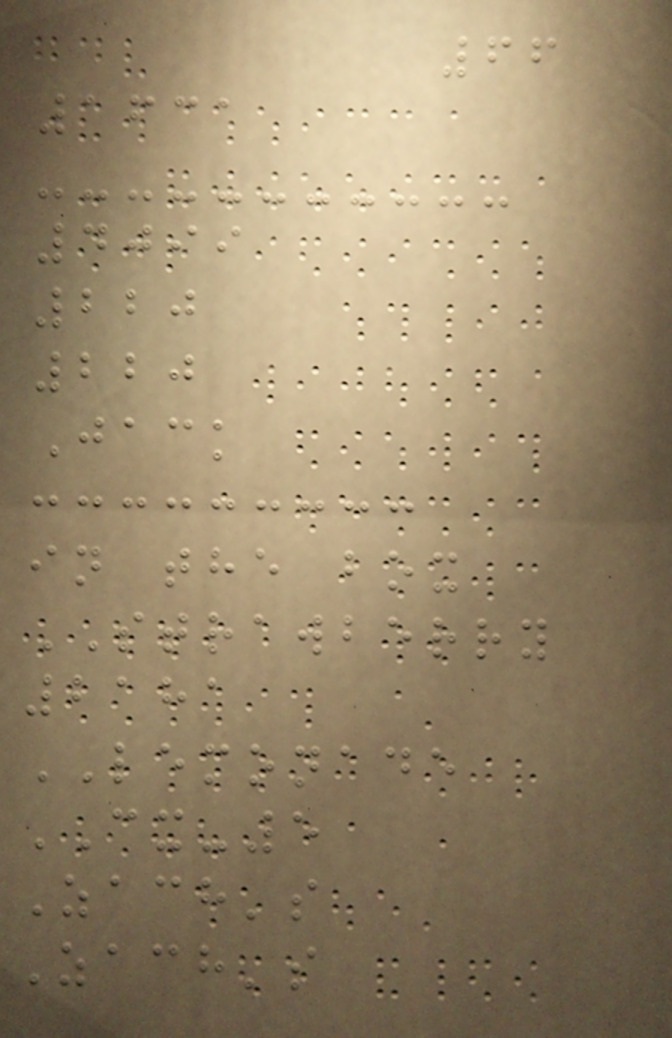66
1631
4099
220
220
Jack
in the box
STRAWBERRY
2181
LEMONADE
CX-5
Zach's
Zach's
